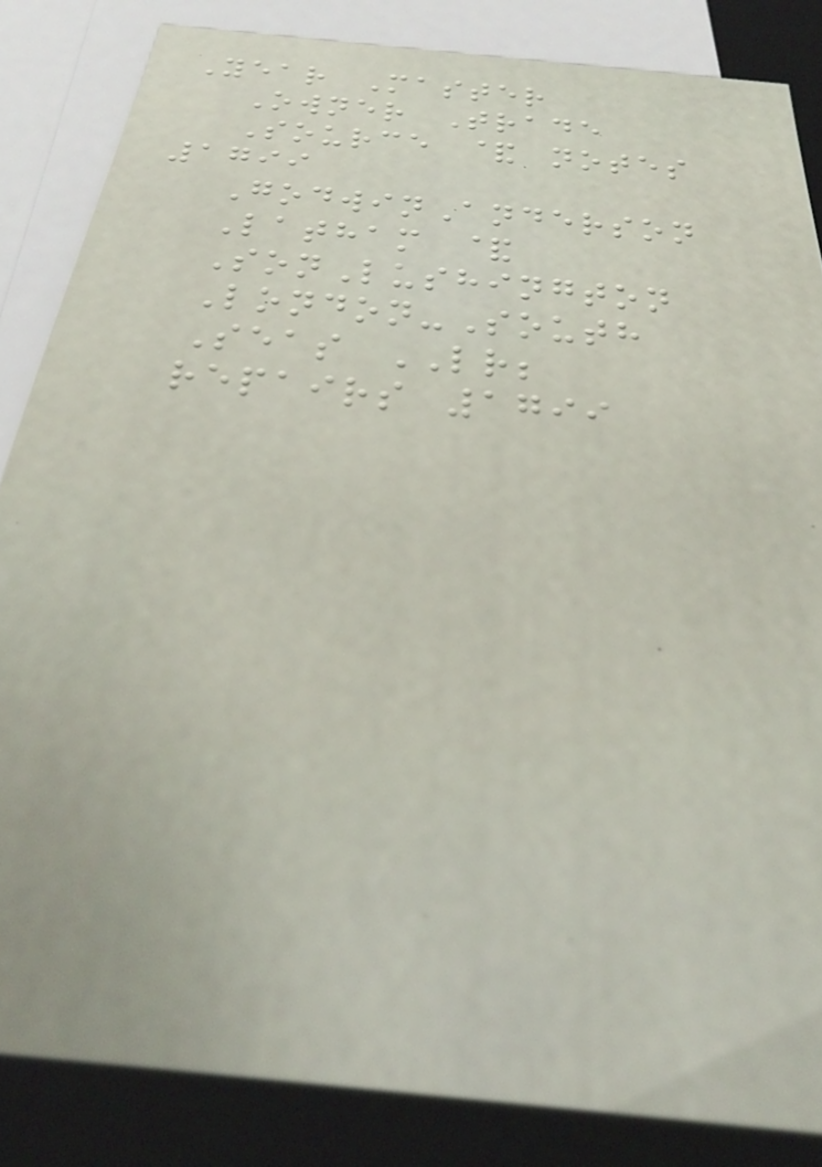Year Master
Owner Trade
Source & notes
1799
GodwinAnderson
Latham &
SonLushington
London-South
Seas LR;
repairs 1799
